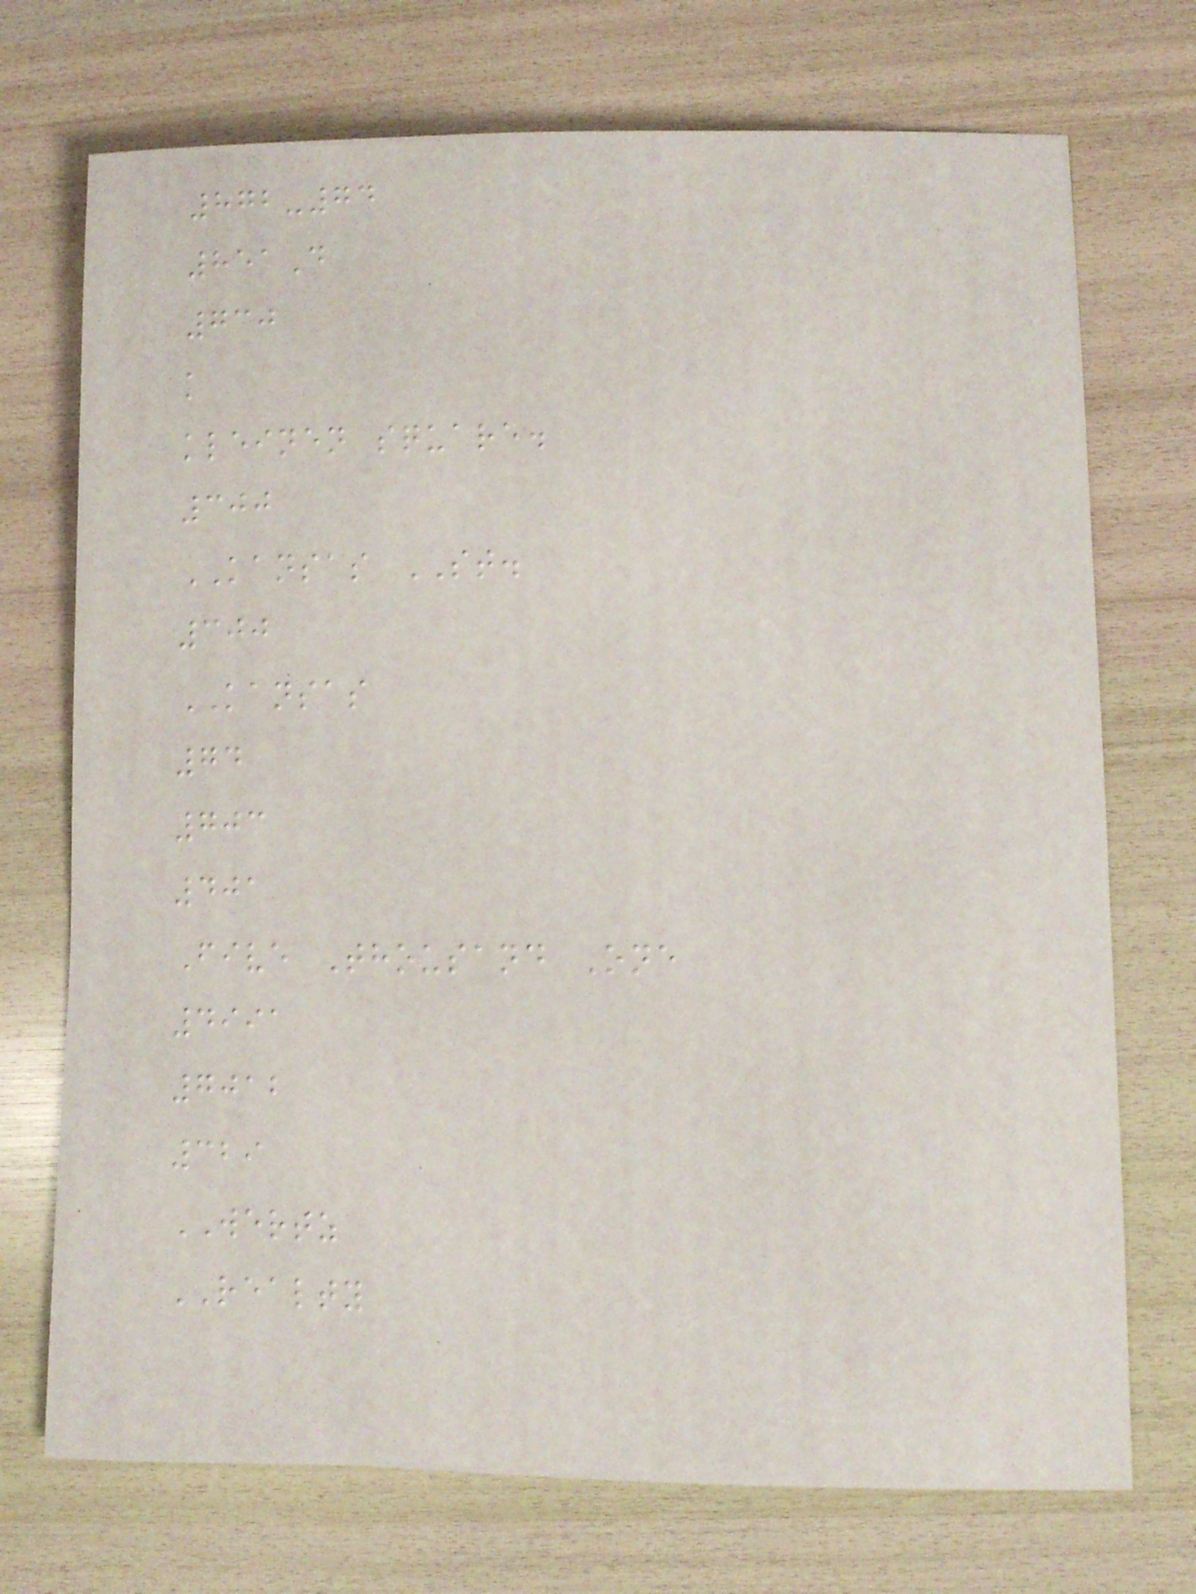872-74
851D
730
k
kleinen square.
300
KANSAS ST.
300
KANSAS
74
703
401
Five Thousand One
4991
7012
329
WERTZ
REALTY
